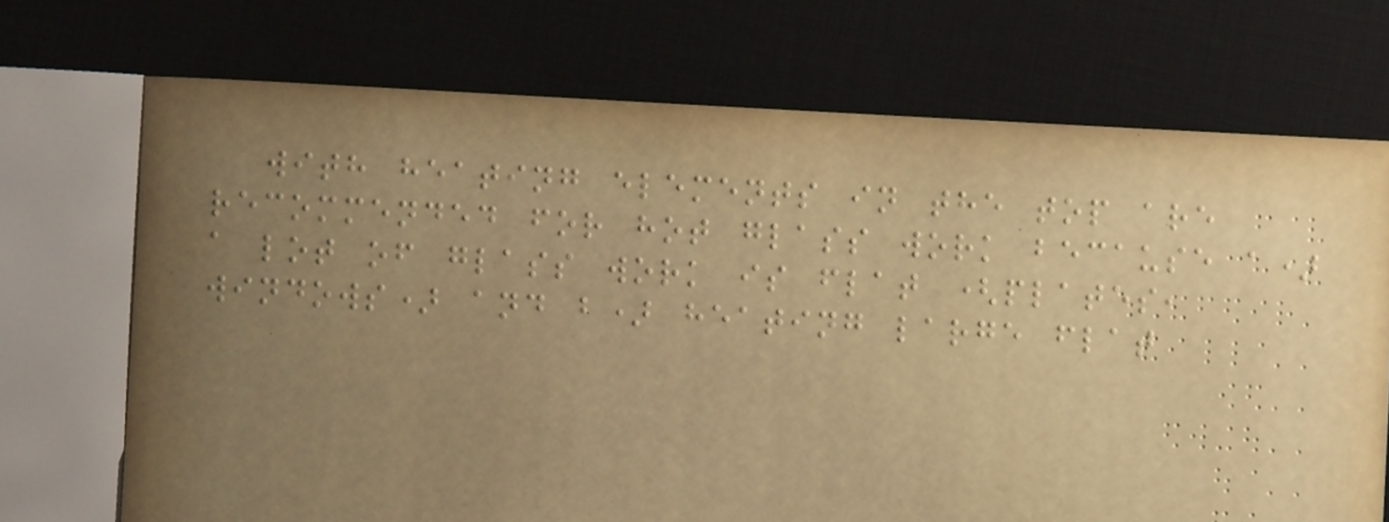with heating elements in the top are
recommended for hot glass work because a)
a lot of glass work is flat (plates,
windows) and b) heating large flat
